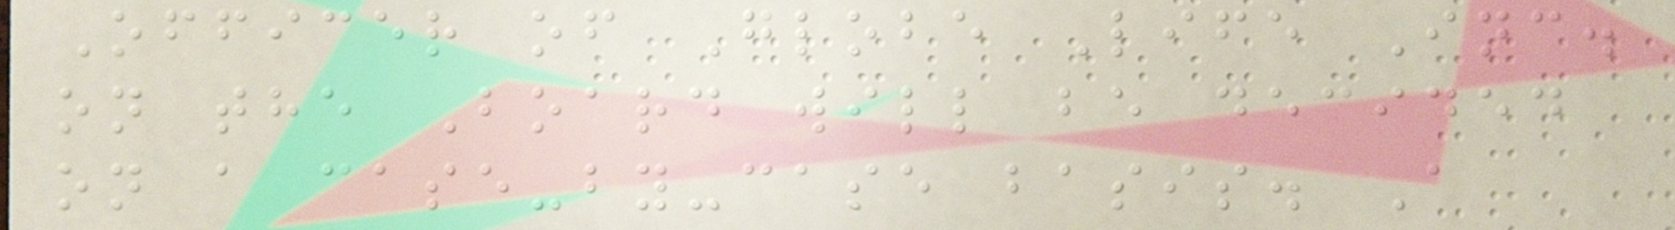Officer of Globe Life Inc.
on the Board will be decided
on a case-by-case basis. A
